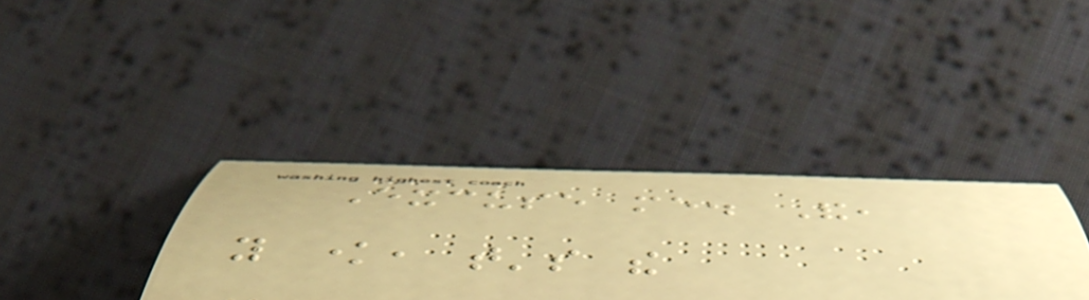Excuse me. And,
you know, that's the
